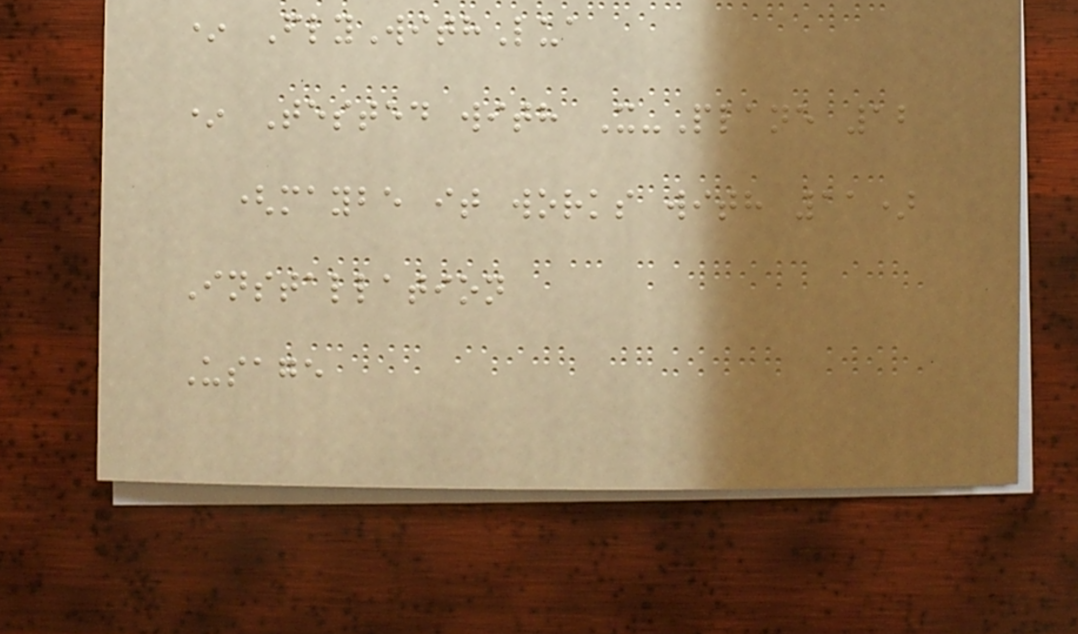* FlyWithLua
* Tested with X-Plane 12
(maybe it works with 11)
Installation
Usage
